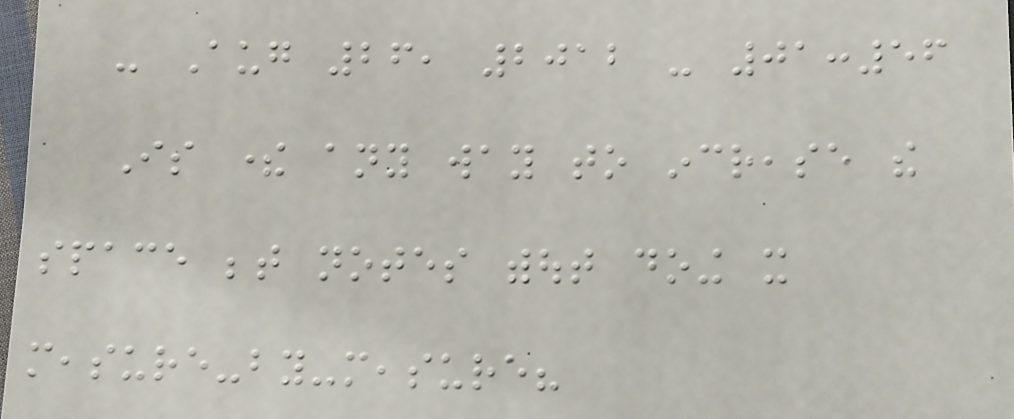- Aug 26, 2012 - 01:56
Is there any way to increase the
space between notes without doing it
measure-by-measure?
